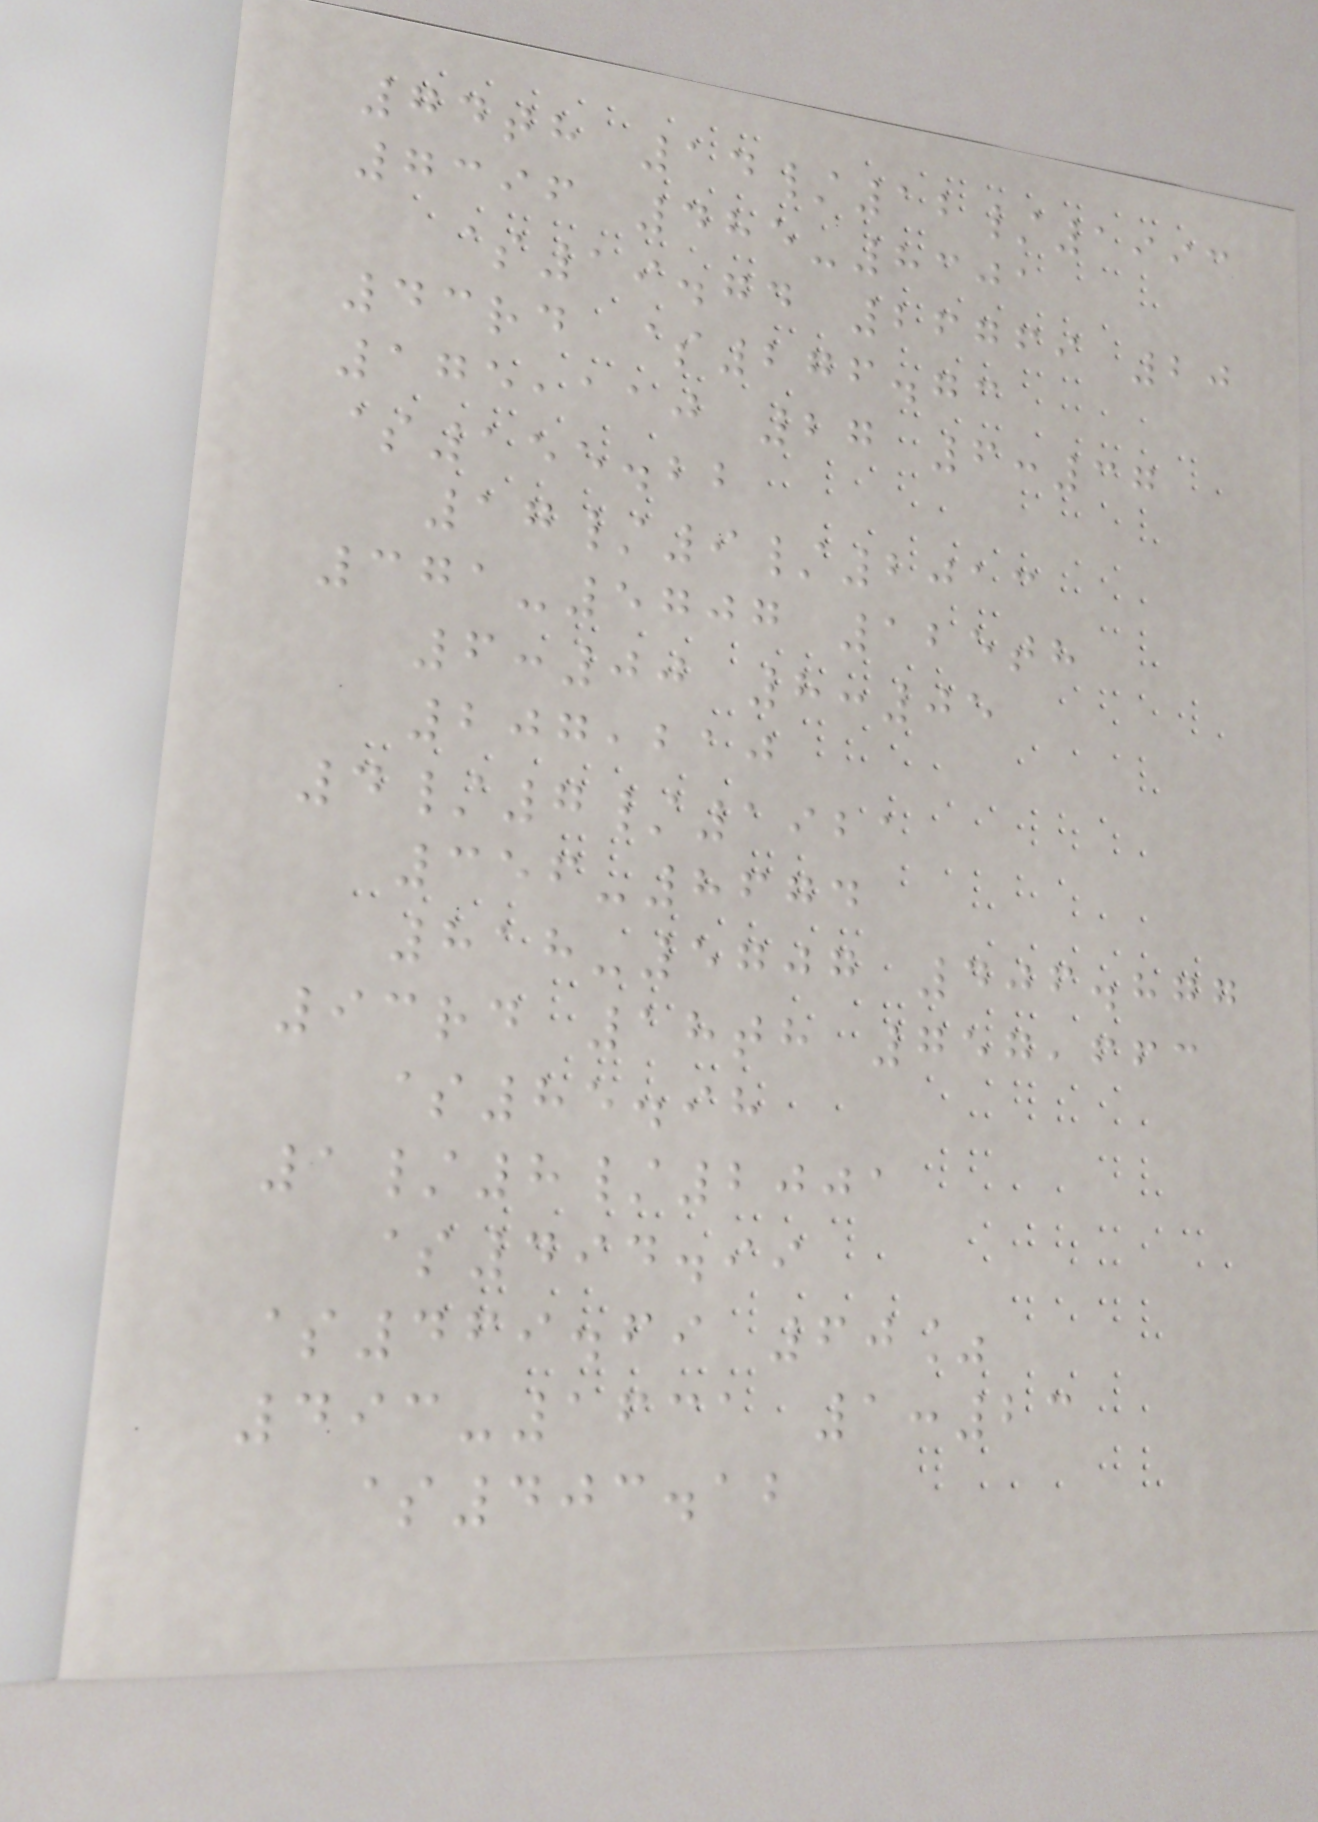74th 14/12/1993
7396 485-8301
$19.74 26769 20
43rd $276.73
175,110 27 6:37
$155.22
17/9/2013
371-5707 125th
6:00 8:05
207,210
4/7/1921
356-8674
818-5707 406.877
93rd 18th 757,663
$85.98
1/8/2001
$494.99
$469.69 60%
493-1631 1:23
$403.12
